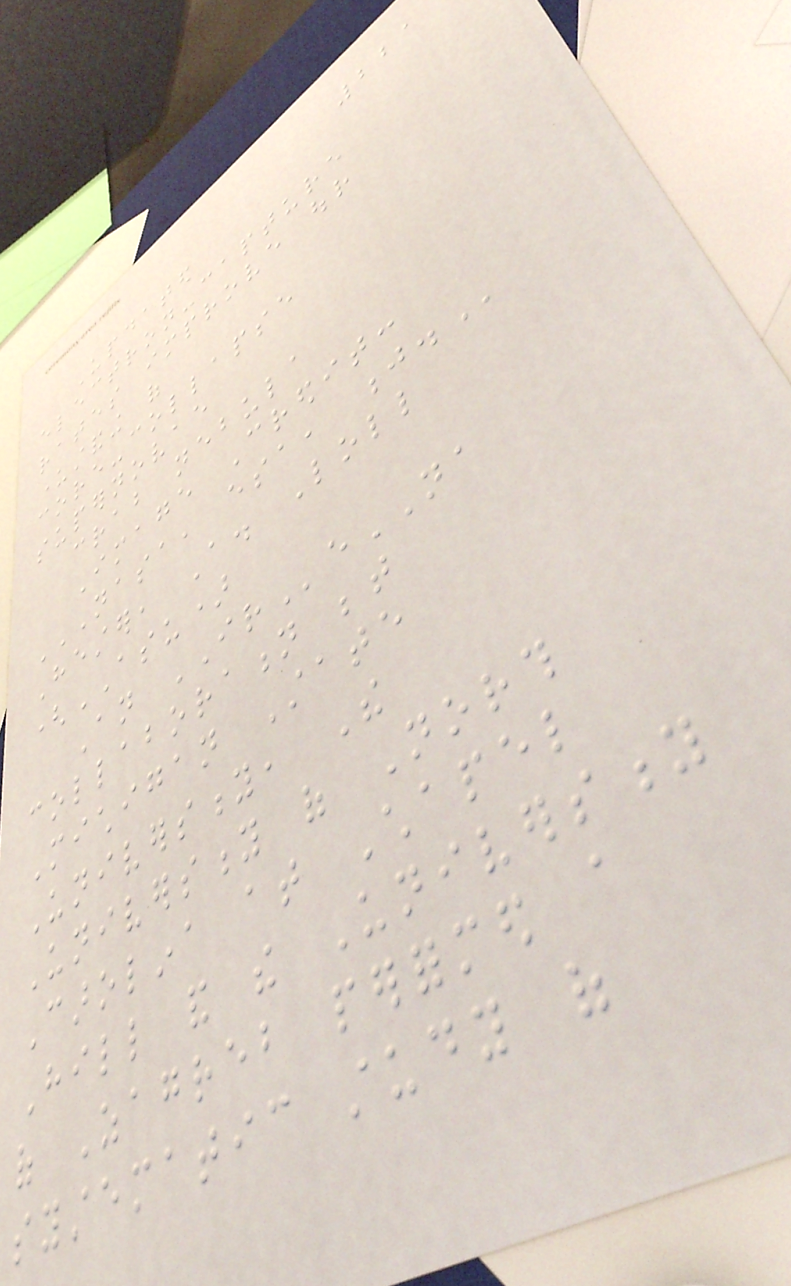221
Updated
electron-capture
rates improve our
understanding of
core-collapse
supernovae
crab nebula
Image Credit:
NASA, ESA, J.
Hester, A. Loll
(ASU)
An IReNA
collaboration between
Michigan State
University, The
University of North
Carolina at Chapel
Hill and the University
of Zagreb performed a
systematic study of
